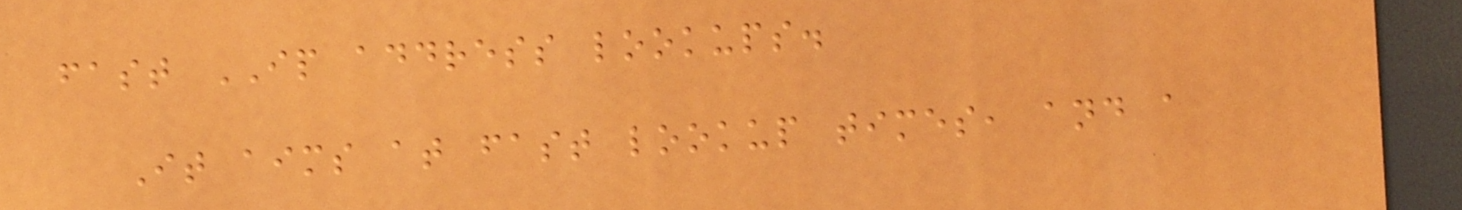fast IP address lookups.
It aims at fast lookup times, and a
